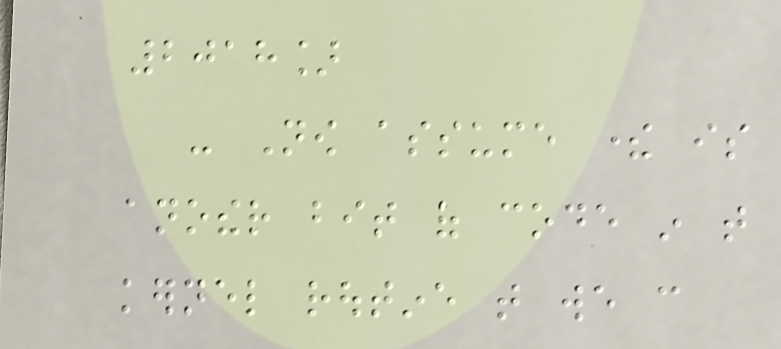2018]
- Now assume there is
another bit of code in that
kernel routine that we can
